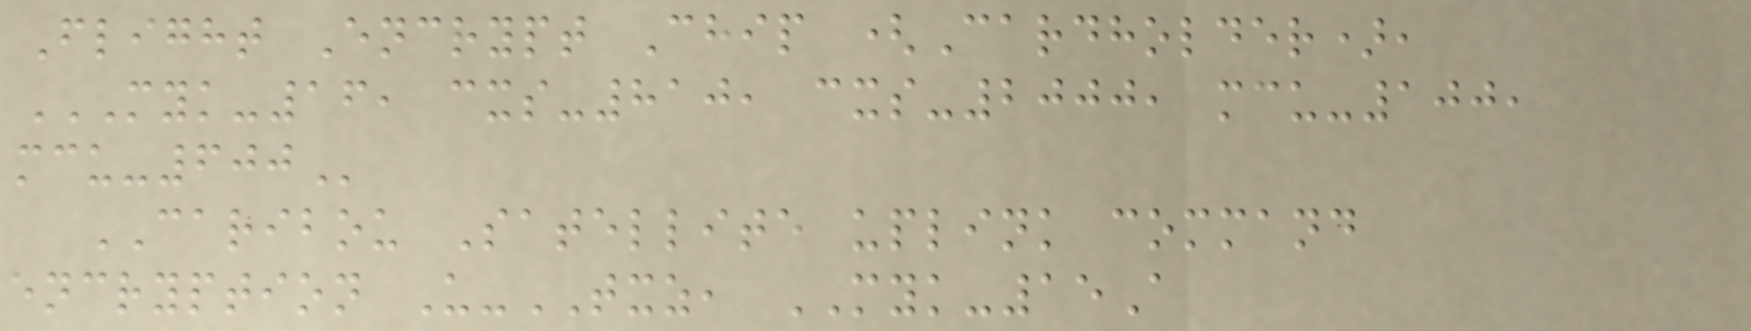Flight Encrypt Chip (Cardholder),
MYK-16, CXS-810, CXS-2000, MCU-100,
MCU-600
CARIBOU Satellite uplink command
encryption U-TXZ, MYK-15A
